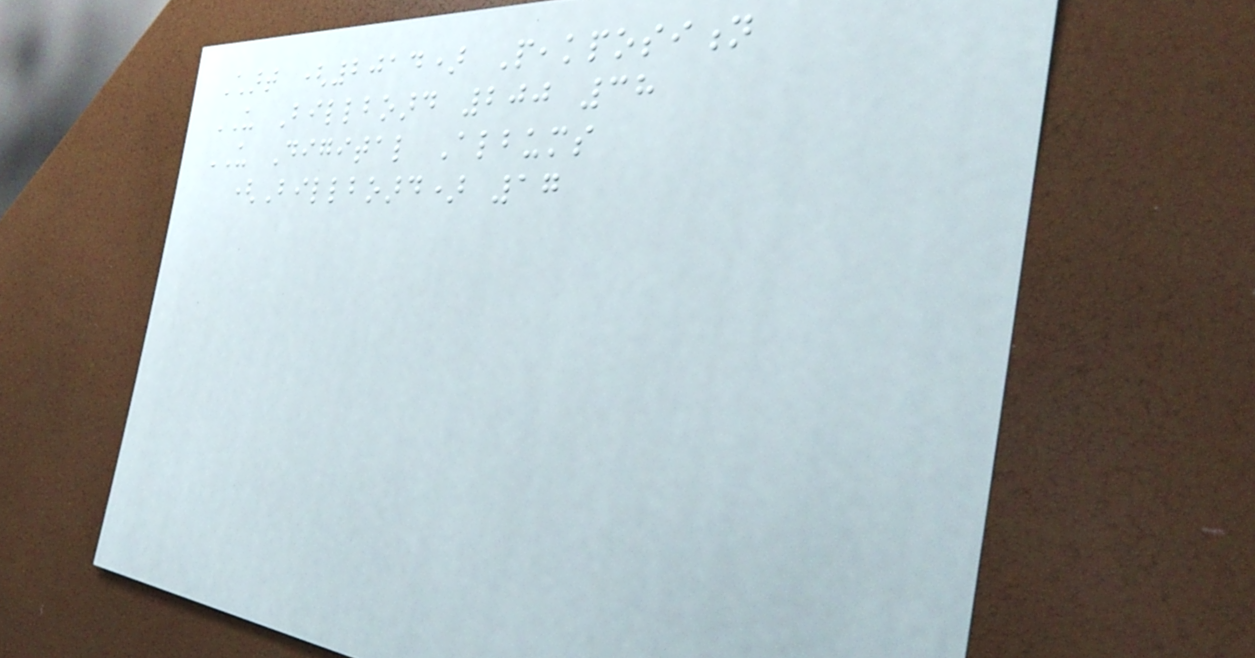Chart (2014) Peakposition
US Billboard 200 38
US Digital Albums
(Billboard) 17
